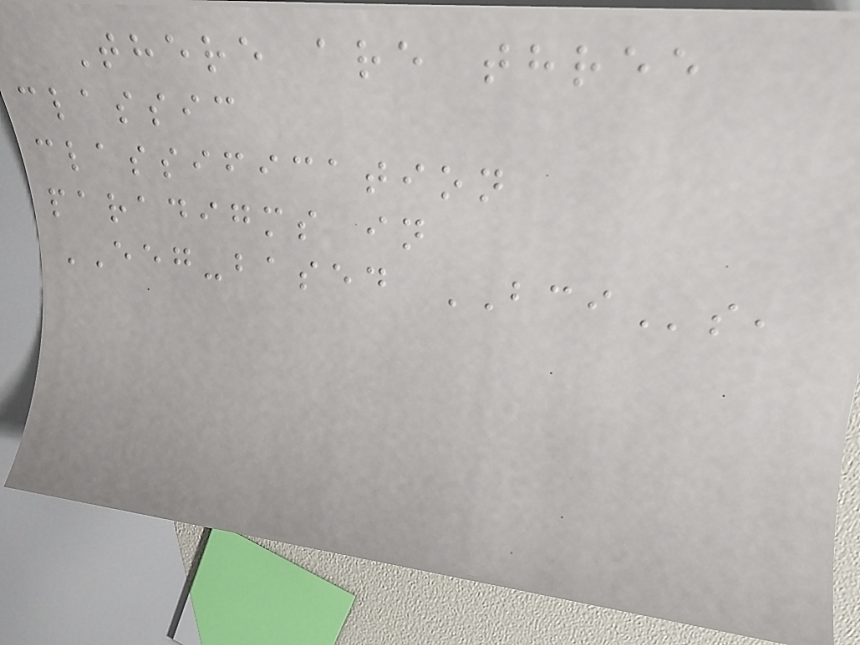There are three
classic
classification
paradigms in
EEG-based BCIs,
